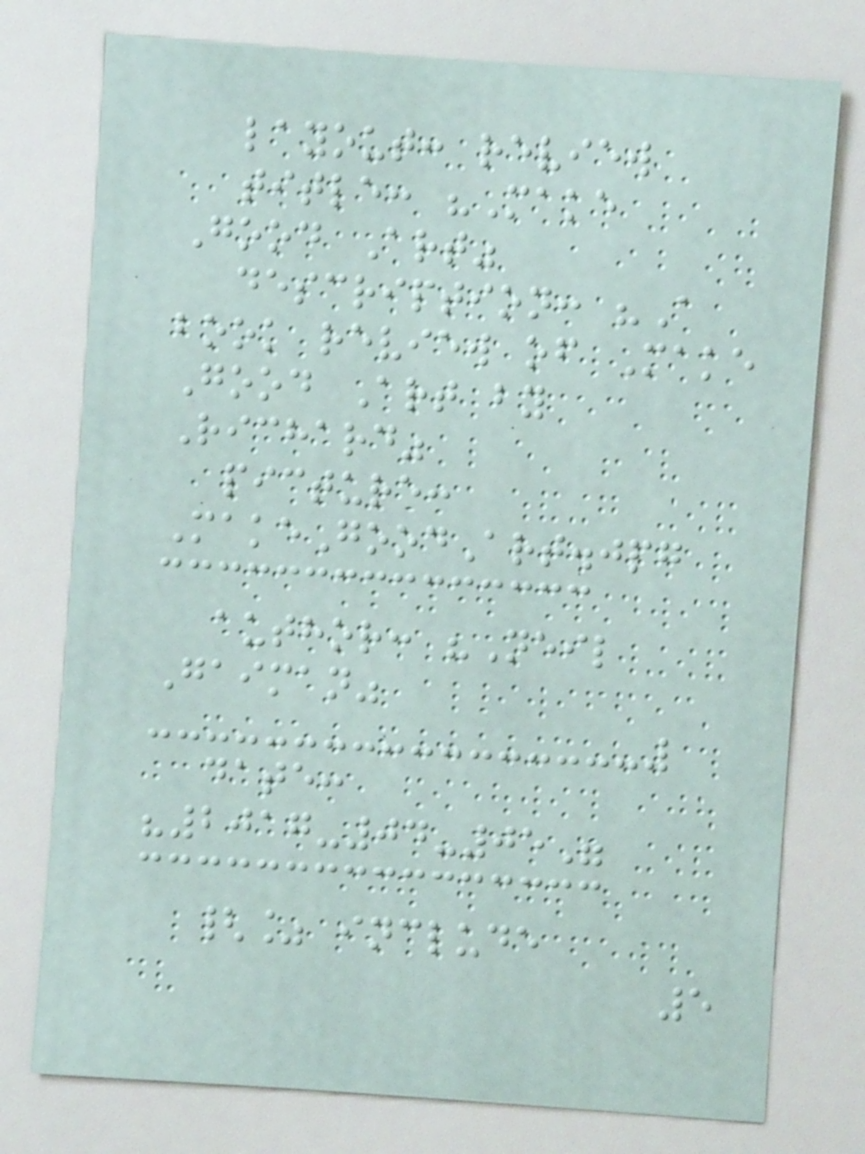layout: review
title: "Make
Good Art"
description: "A
book review of Make
Good Art by
Richard"
picture:
MakeGoodArt.jpg
author: "Neil
Gaiman"
date:
"2017-04-05"
{% include
5
